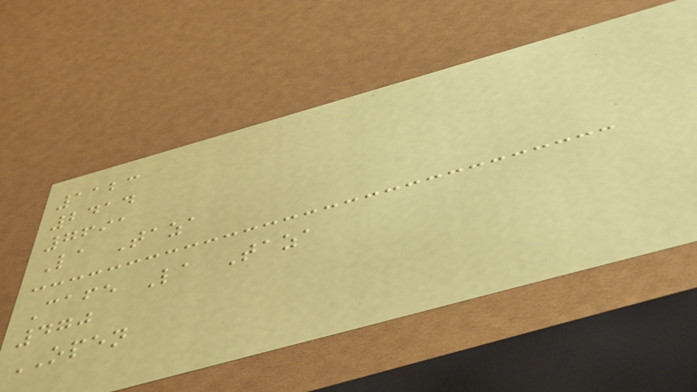1123
2414
7691
La Taza
Cafe La Taza
470
OPEN
